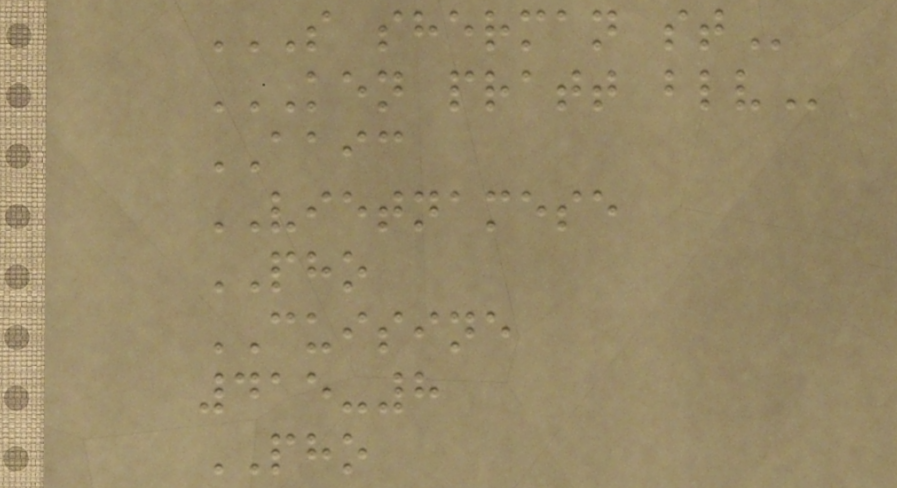S SHERMAN ST
KEN PRATT BLV
AAIC
VIETNAMESE
PHO
CUISINE
415-8
PHO
